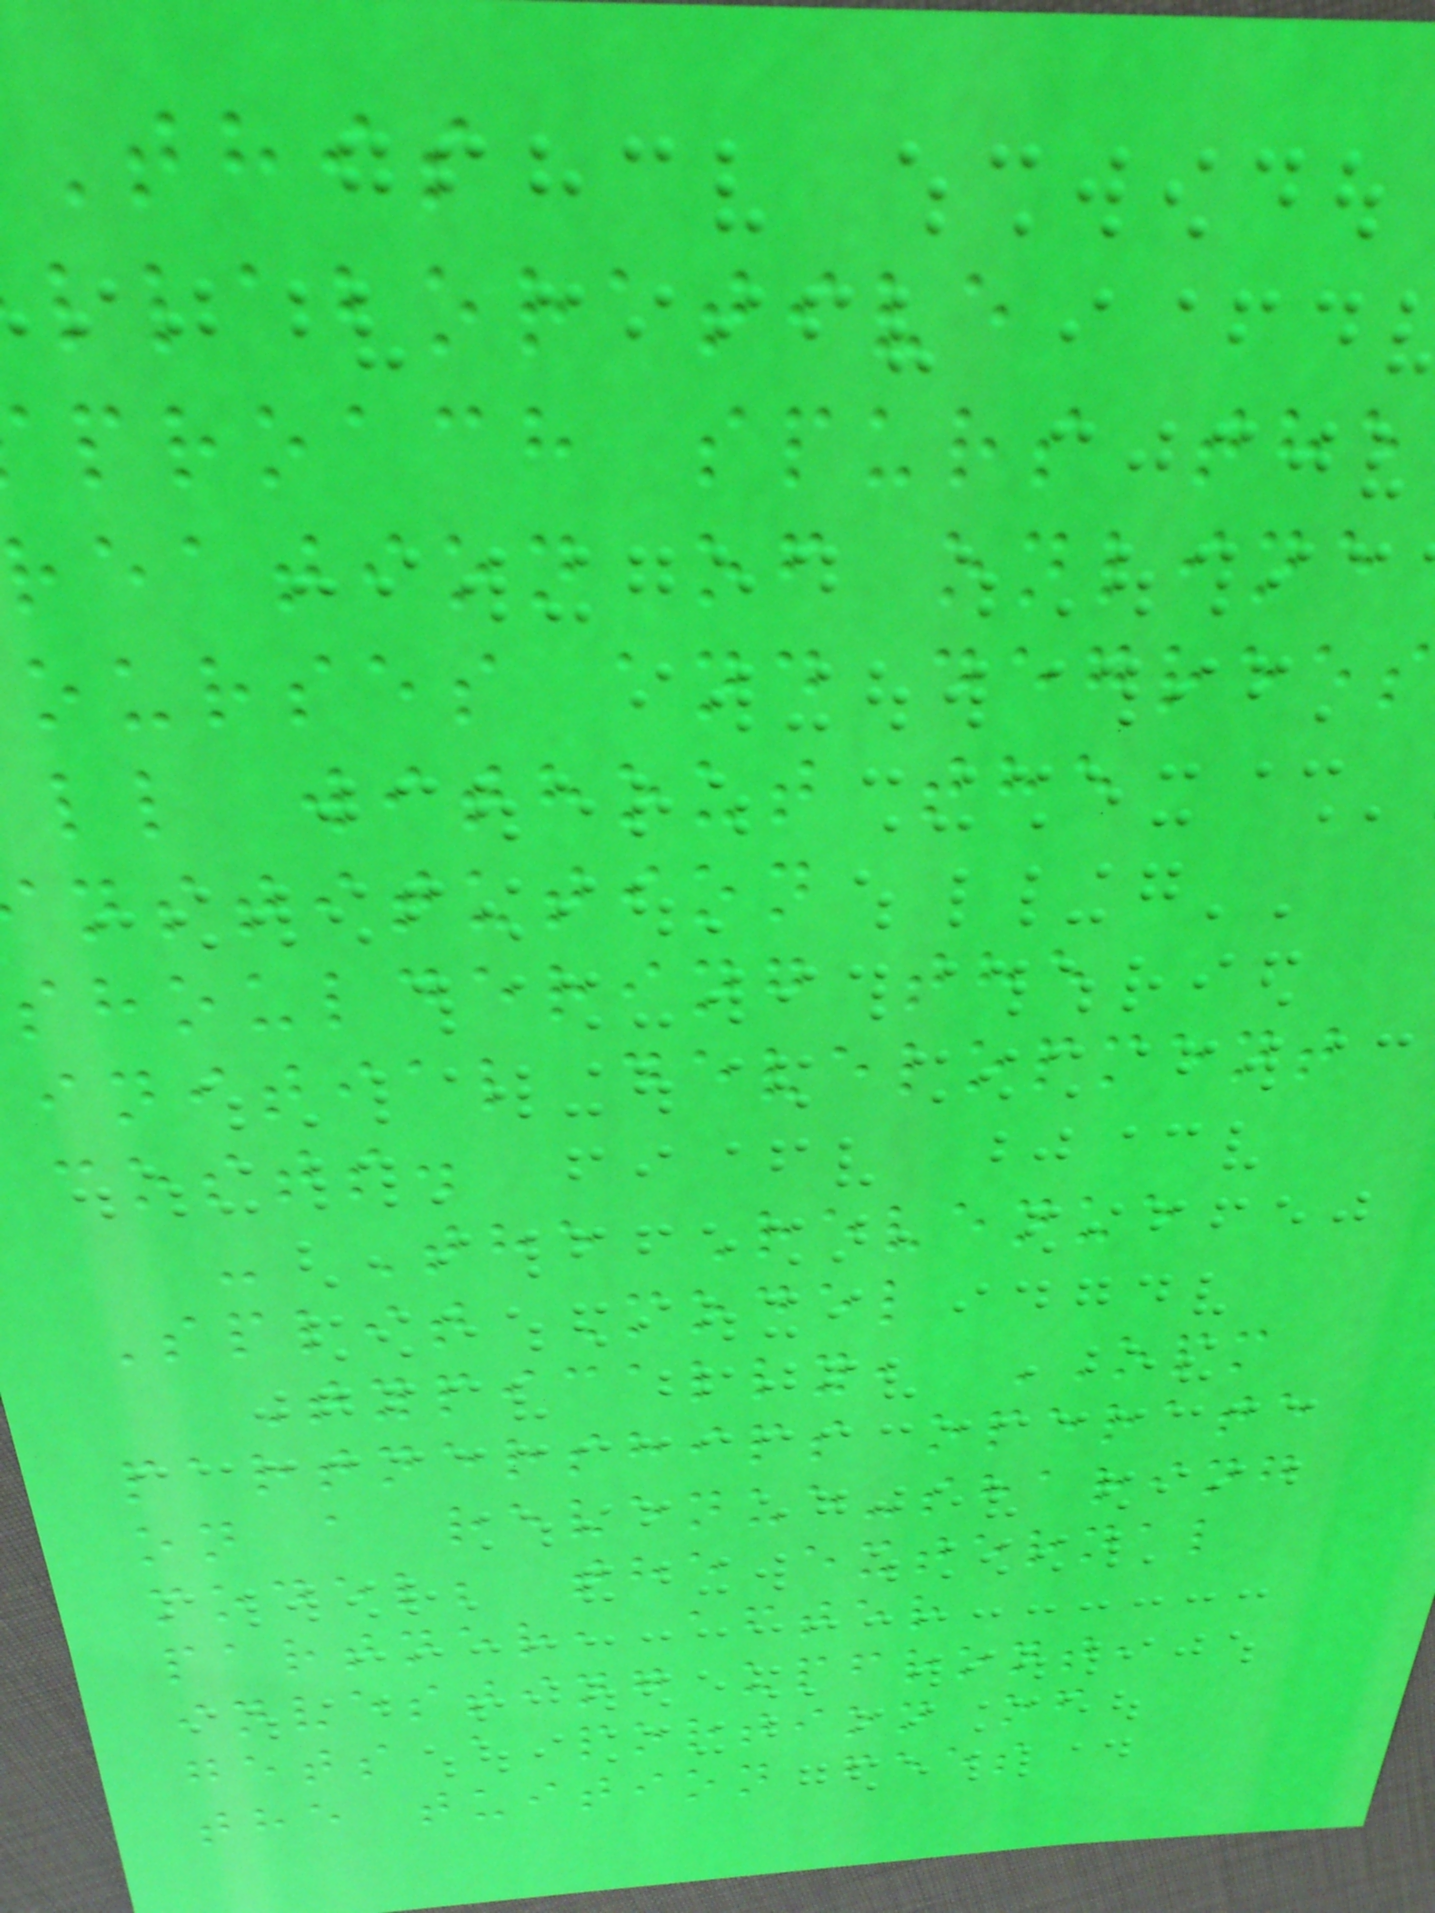This
llaborative
proach spurs the
reation of online
ourses and degrees
ll without the
nstitution
shouldering the
initial development
costs.
- The Revenue
Split Model
Typically, OPM
partnerships operate
on a revenue-sharing
model; the external
partner, after
investing upfront,
gets a portion of
the tuition fees
